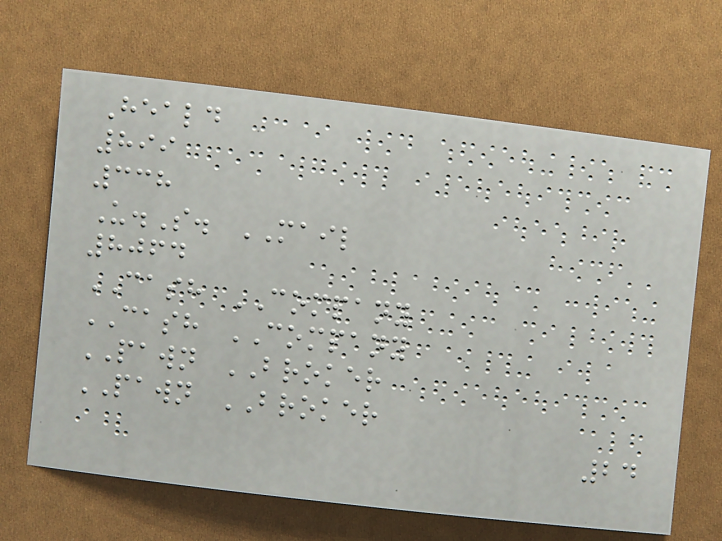Heald
899
338
U.S. MAIL
8064
CASH COMPANY
CASH COMPANY
PAWN BROKER
PAWN BROKER
24
